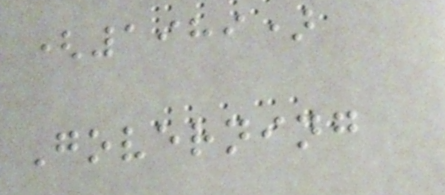(1989)
Governing
